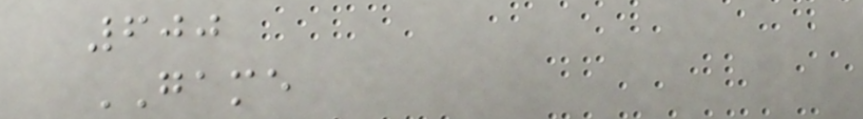600
GAME
